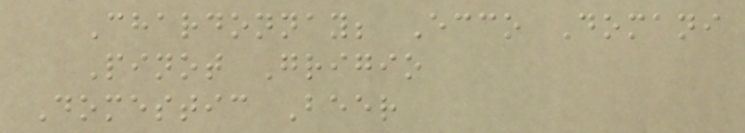Chardonnay; Ecco Domani
Pinot Grigio
Domestic Beer
